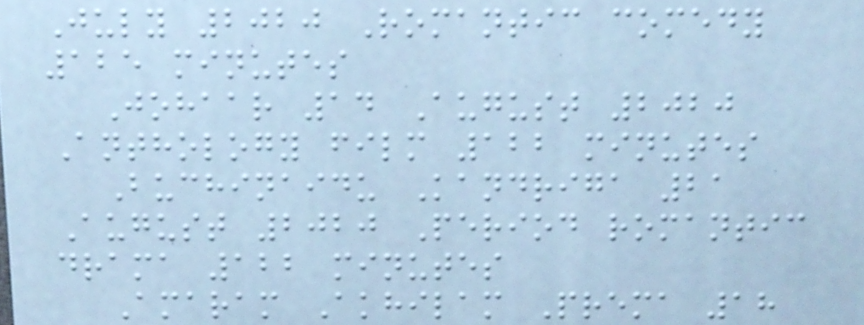July 2020 Romantic comedy
125 minutes
Johaar 14 August 2020
Anthology film 122 minutes
Buchinaidu Kandriga 21
August 2020 Period romantic
drama 122 minutes
Amaram Akhilam Prema 18
